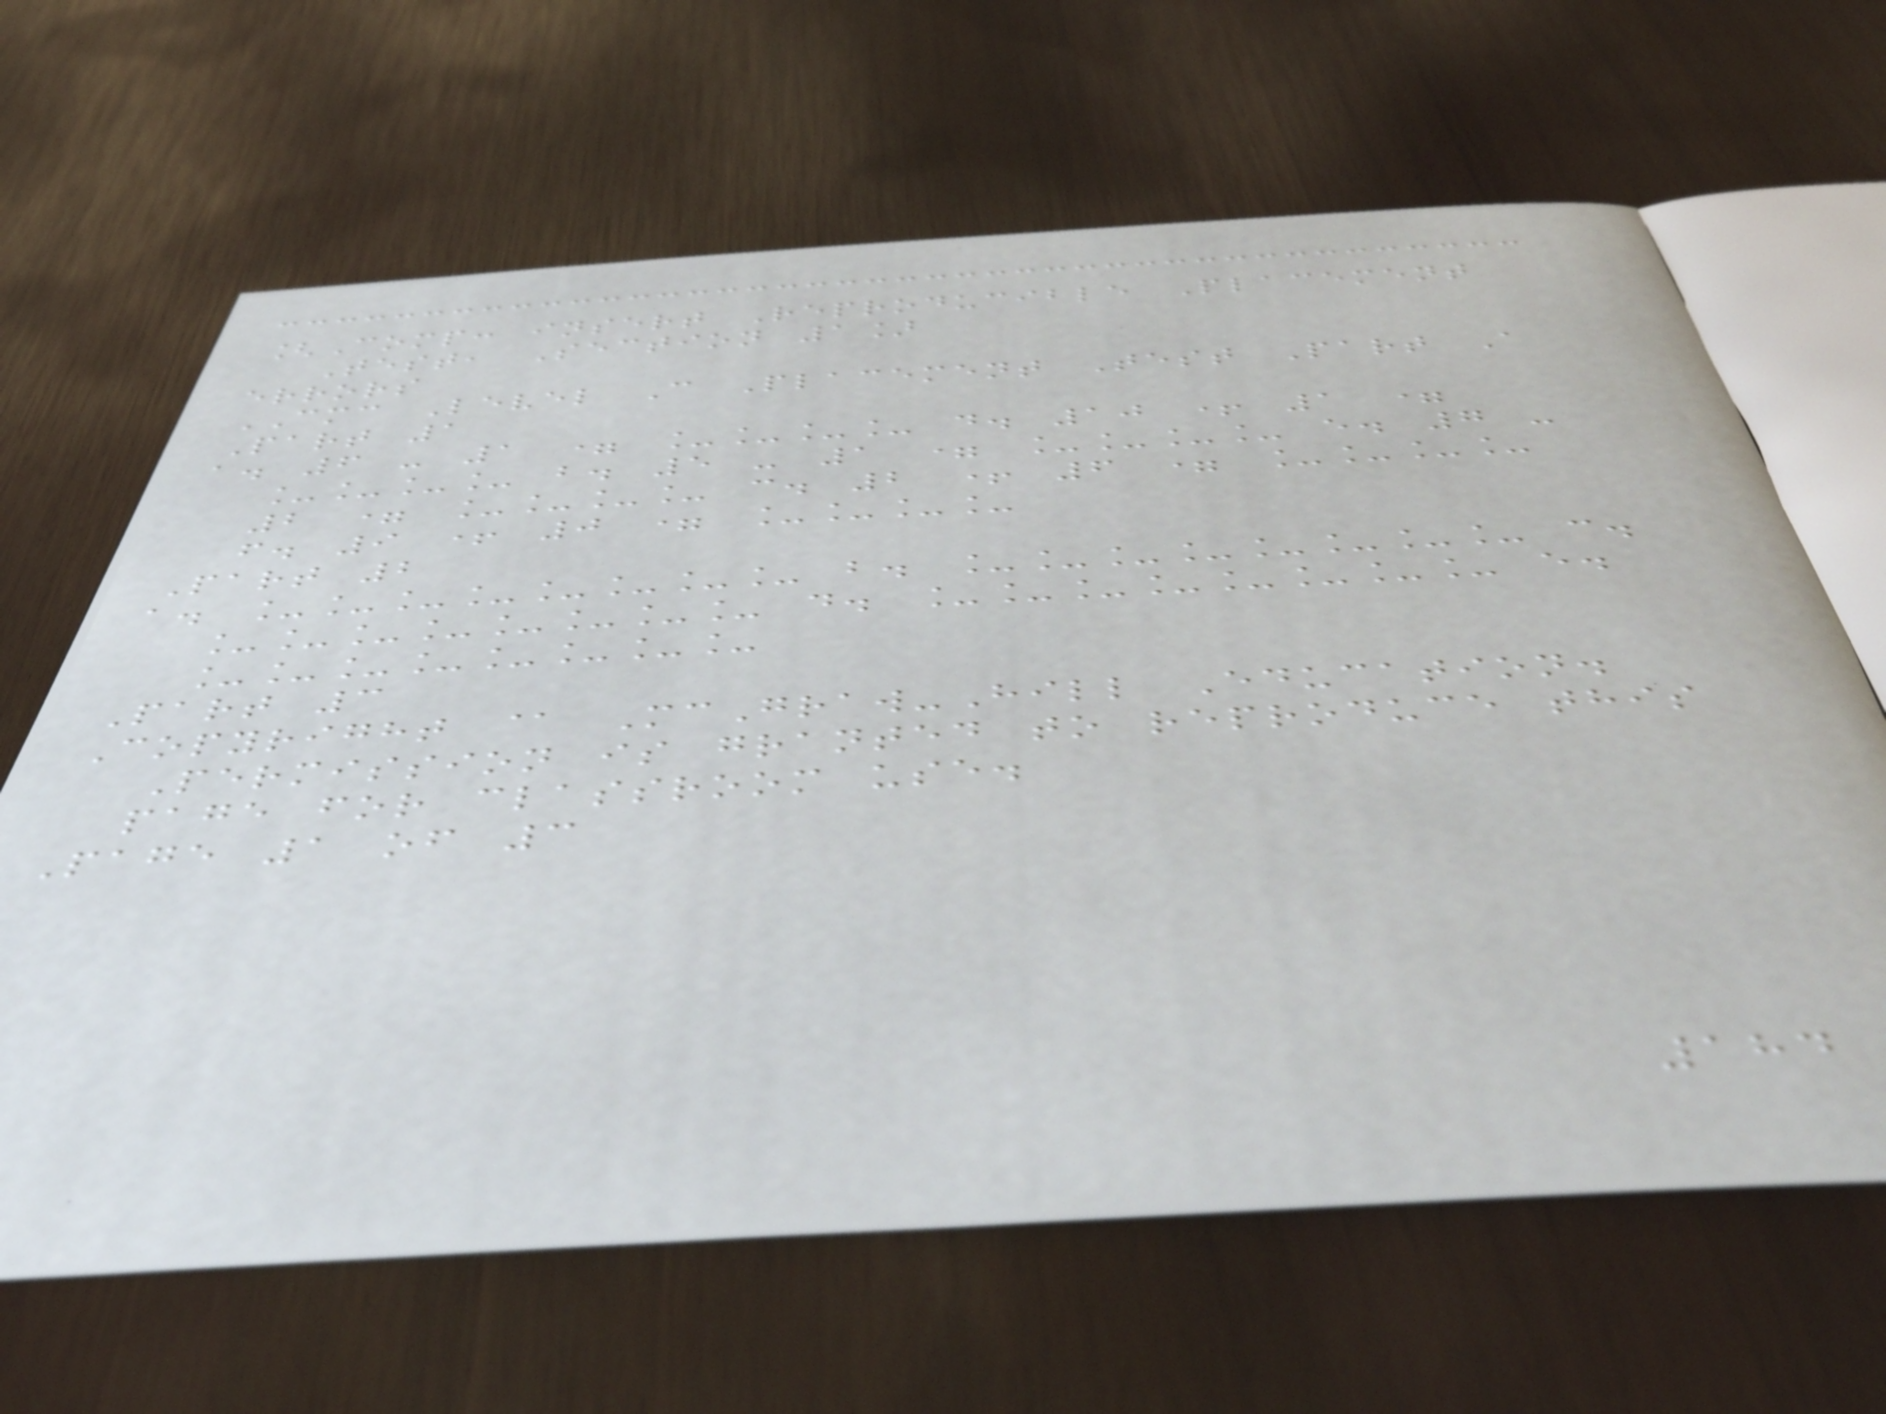[Comp: insert Reproducible Placement
Test, Section 1]
errors
CMC Level C Placement Test Part A
Part 1
a. 6 - 1 = ____ d. 10 + 1 =
____ b. 5 - 1 = ____ e. 7 -
2 = ____ c. 2 + 6 = ____
f. 9 + 0 = ____
Part 2
a. ________ b. ________ c.
________ d. ________ e.
________
Part 3
Copyright @ McGraw-Hill Education.
Permission is granted to reproduce this
page for classroom use.
Page 1 of 3
184
